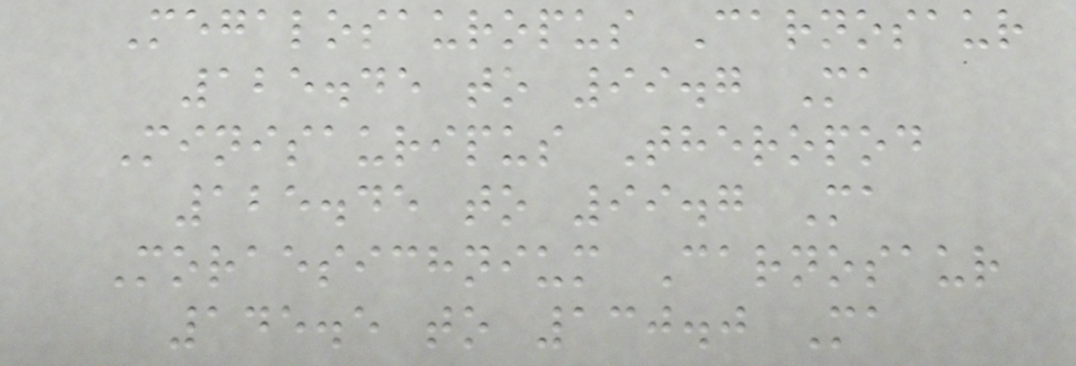Megalosauropus Carnosaur
125.45 to 99.7 Ma
Minisauripus Theropod
125.45 to 99.7 Ma
Moraesichnium Carnosaur
145.5 to 130.0 Ma
